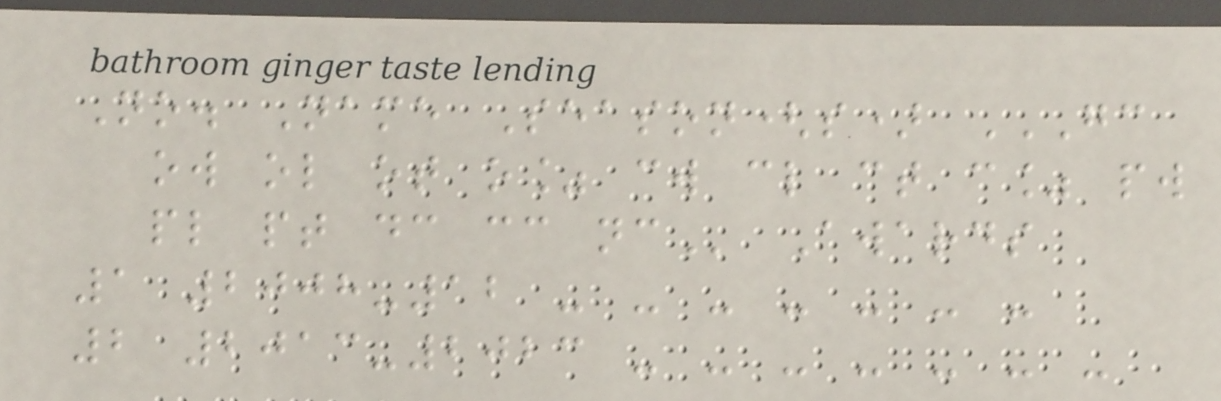No. Name Season(s) GC
OW OL OT O% CW CL CT C% PW
PL PT DC CC NC Awards
1 2008-12 - - - - - - -
2 2013-2023 - - - - - - -
